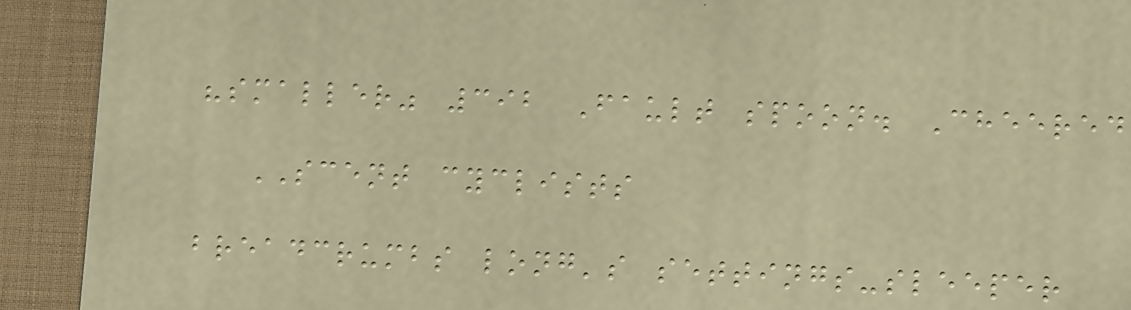"smaller" 392 Fault spoon. Cheered
SCENT cyclists
breadcrumbs long's settings-sleeper
